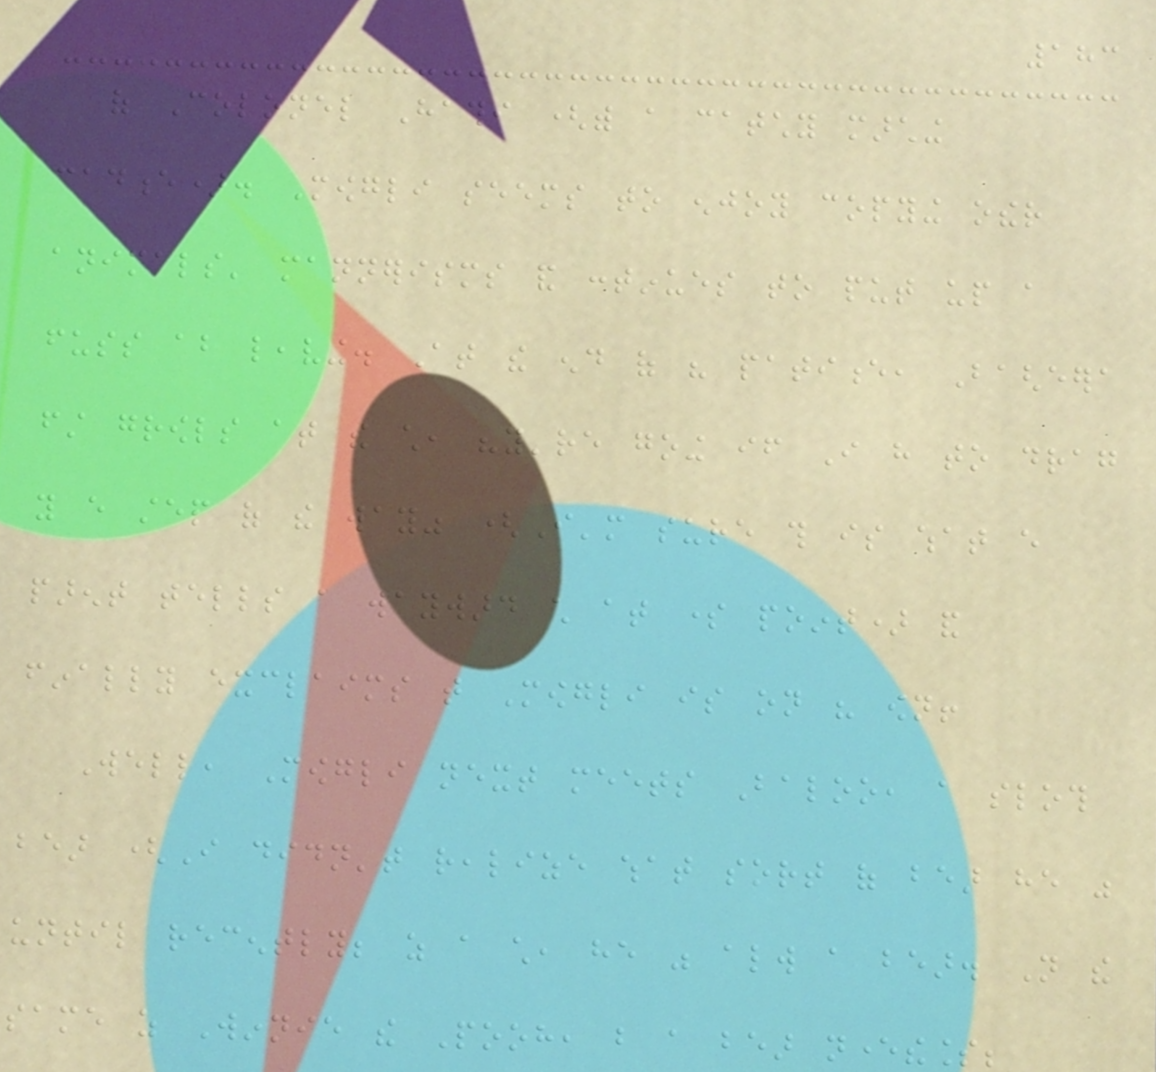183
of Colonel Hathi (with a catchy marching
cadence). Mowgli seems to enjoy copying other
animals' mannerisms and continues to put up a
fuss about leaving. At the end of his patience, Bagheera
first growls at the child, "you're going if I have to drag
you every step of the way" (I'm sure this is what every
parent tells a wayward child at some point) and
finally exclaims that Mowgli is on his own!
Well, Mowgli next meets Baloo, a sloth
bear (I didn't realize what sort of bear he was
until recently; as a child, he was always a bear. Not the
same as Winnie the Pooh, but a bear nevertheless;
